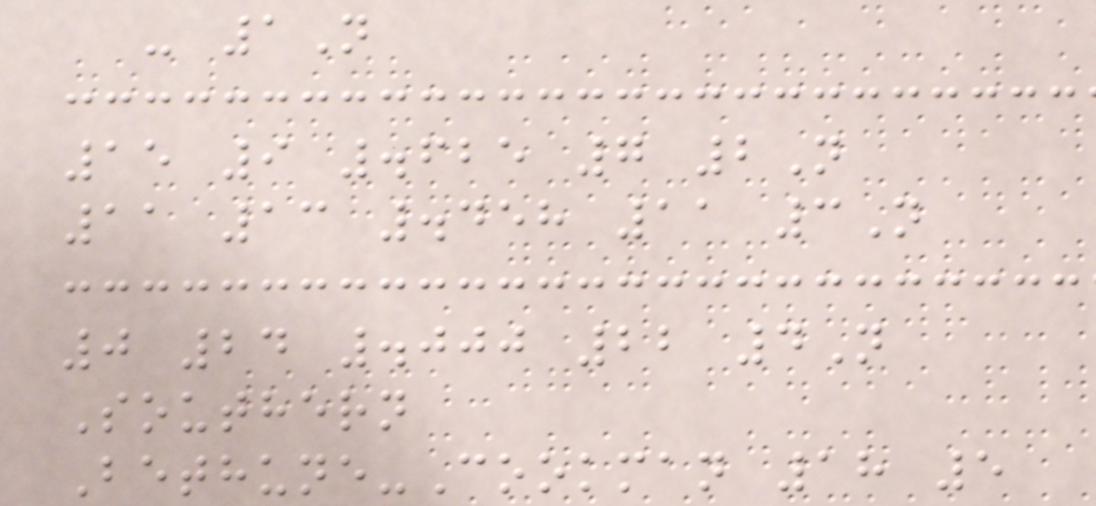- 1N
15 9 .625 7 2N
11 13 .458 11 3N
0 24 .000 22 4N
Southern
Bethune-Cookman 18 5
